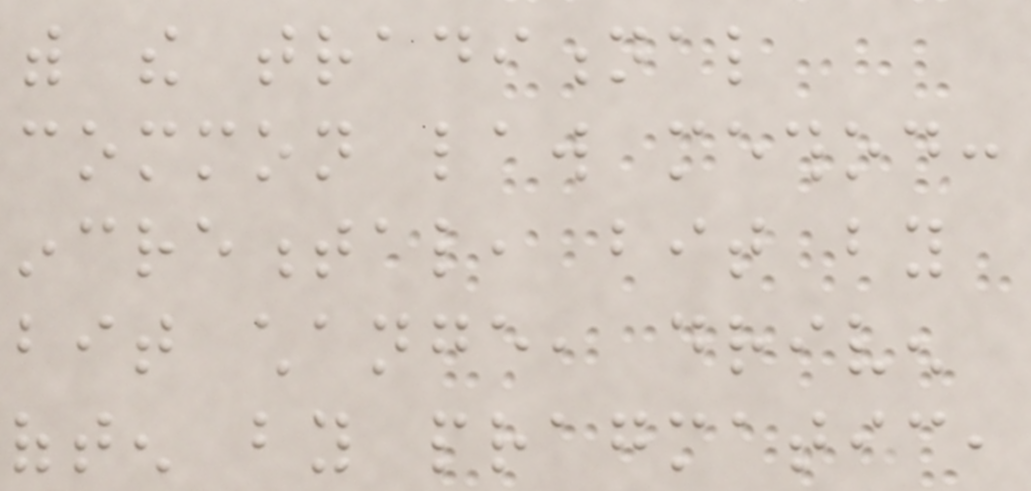with the traditional
common law method:
incremental, bit by
bit change, driven
often by pragmatic,
